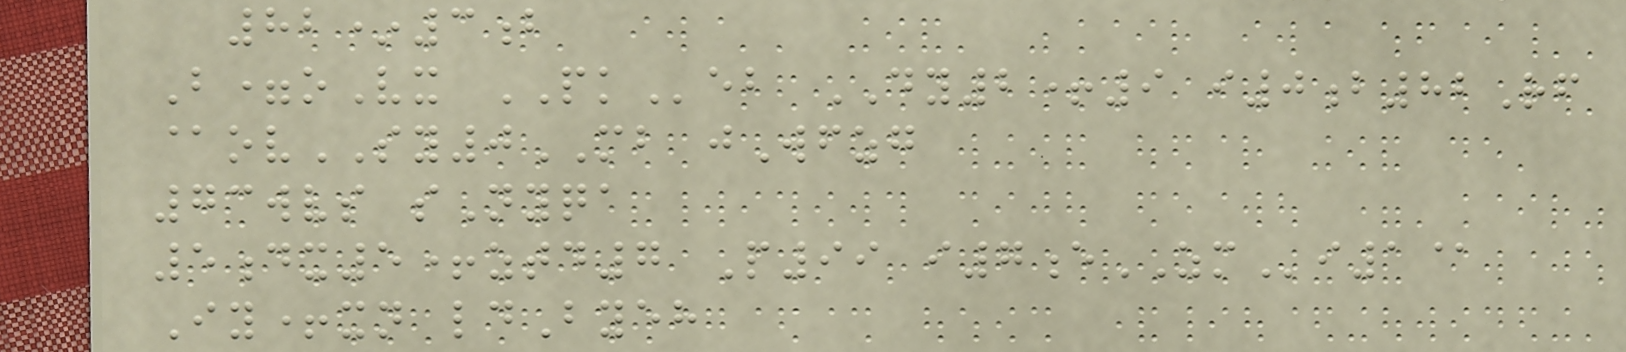82*3b
B=oVx PKeb DY2+9 i0b82Rf
@ovSY0MB jWfzg
73wvs sNyqa
5dx5+ztd7 P99 i7eZMi1@
Iy+xn ldByeh
